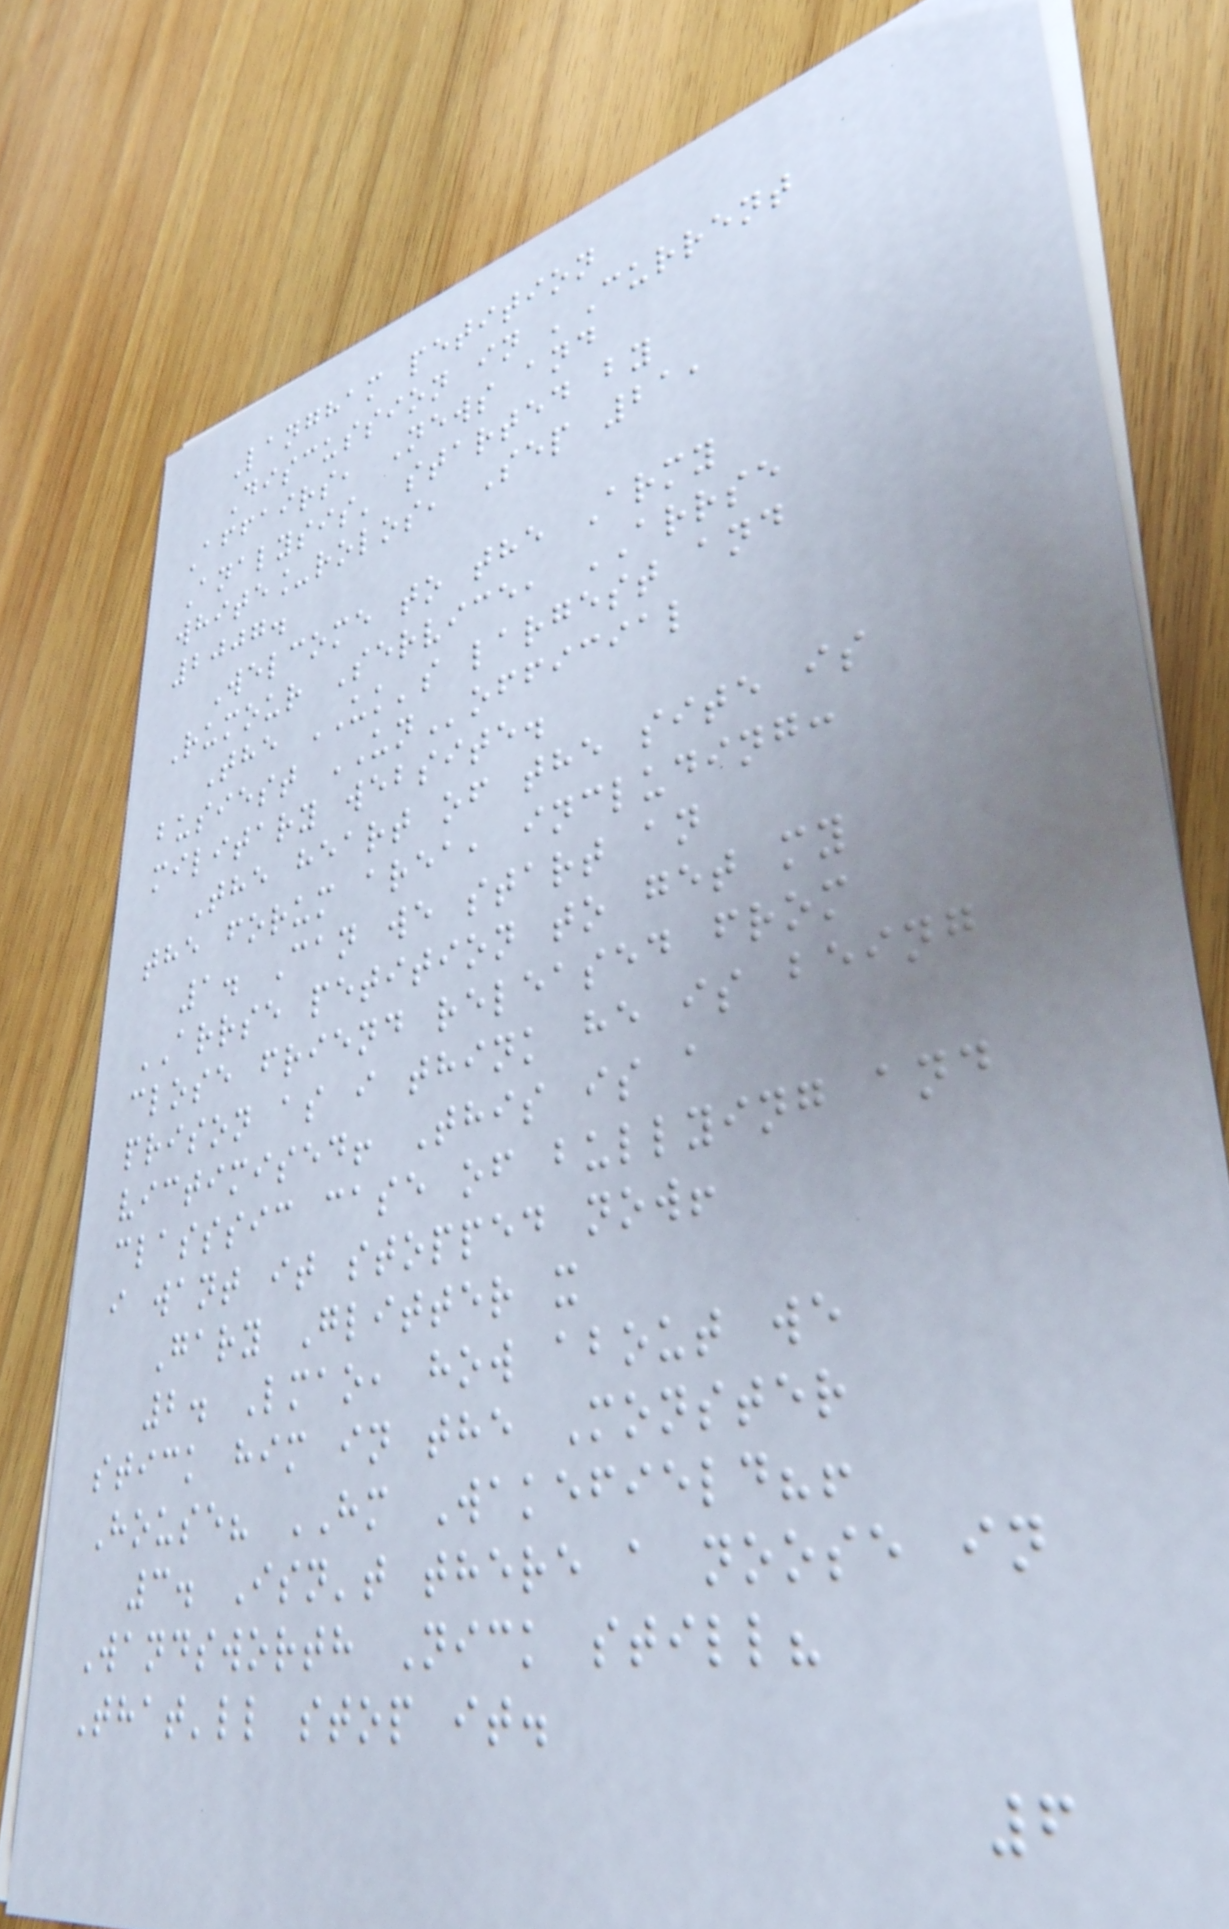Langham petition
Discussion in 'Current
Affairs, News and
Analysis' started by
white_rolos, Sep 21,
2007.
Welcome to the Army
Rumour Service, ARRSE
The UK's largest and
busiest UNofficial
military website.
The heart of the site is
the forum area, including:
1. Can we start an
ARRSE petition to get my
close friend released from
prison as i think he is being
victimised! This is a
classsic case of bullying and
i want it stopped now!
Gary Glitter x
2. Lmao, how about we
stick him in the Monster
House? HM Wakefield?!
3. Isn't there a noose in
Wandsworth Nick still?
That'll stop it.
6
